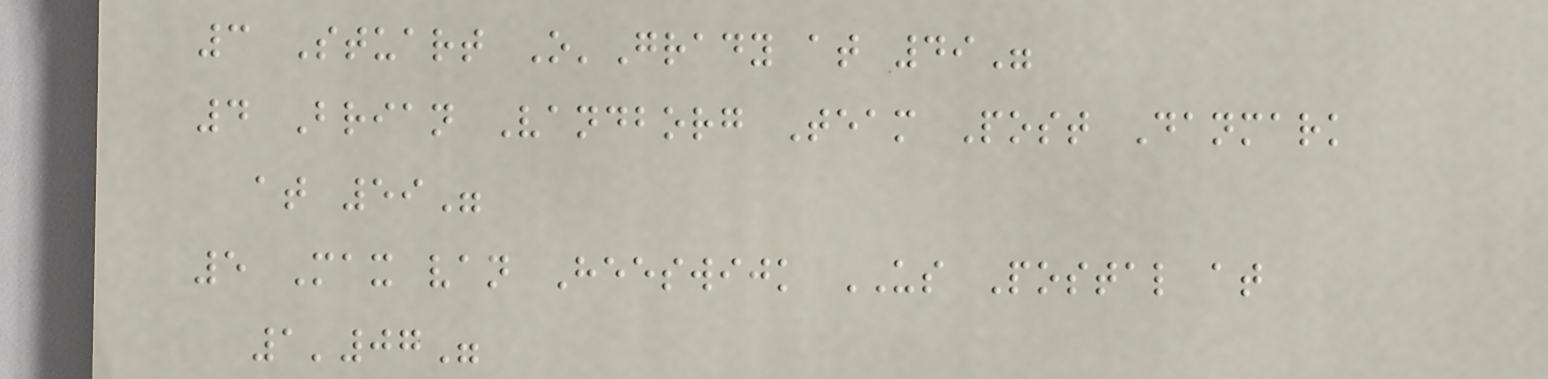3 Stuart O'Grady at 49"
4 Brian Vandborg Team Post Danmark
at 59"
5 Max van Heeswijk US Postal at
1'07"
